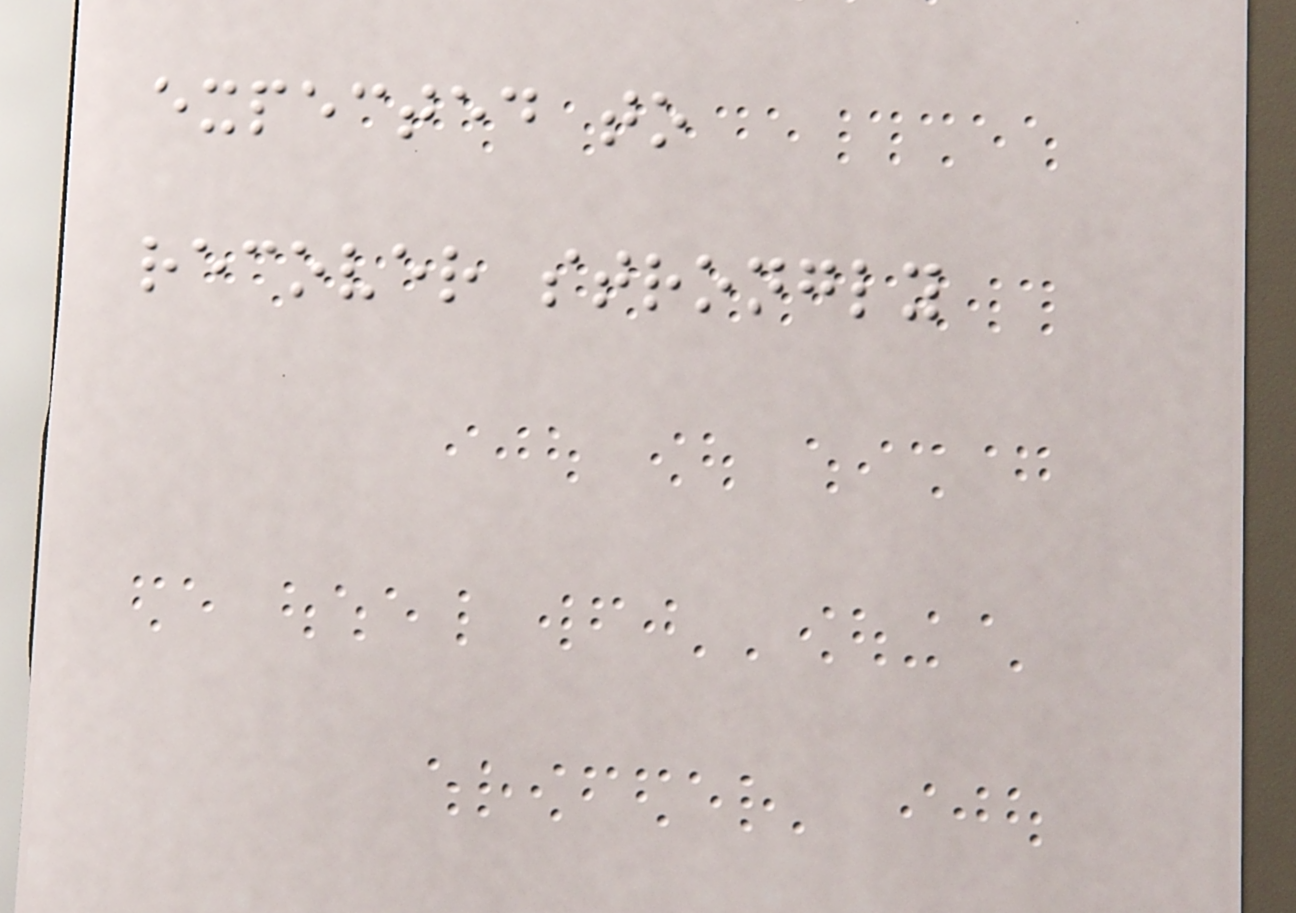expected to
recover strongly
